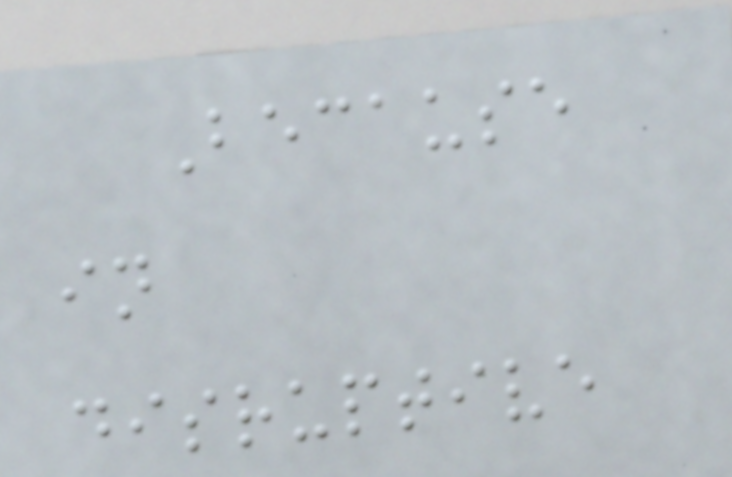Because
in
disruptive
